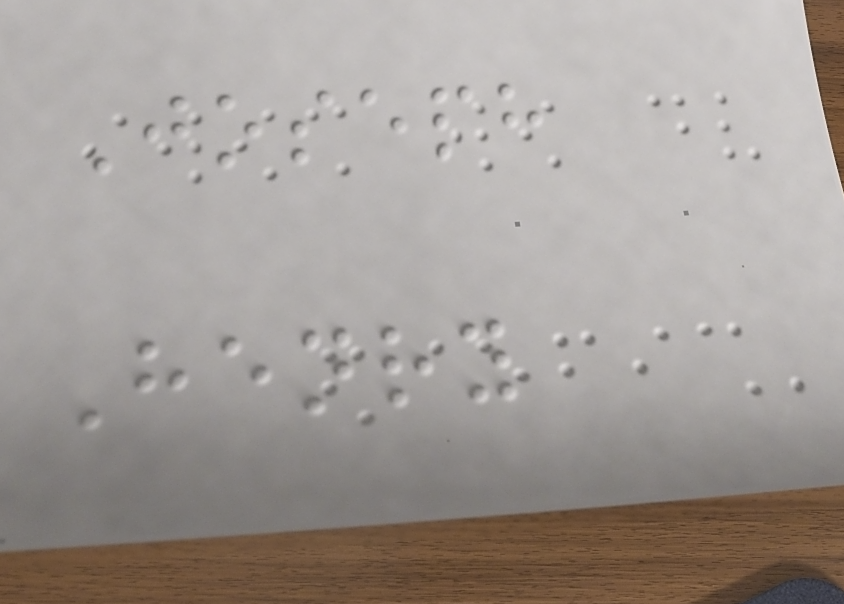Joseph
Henry
